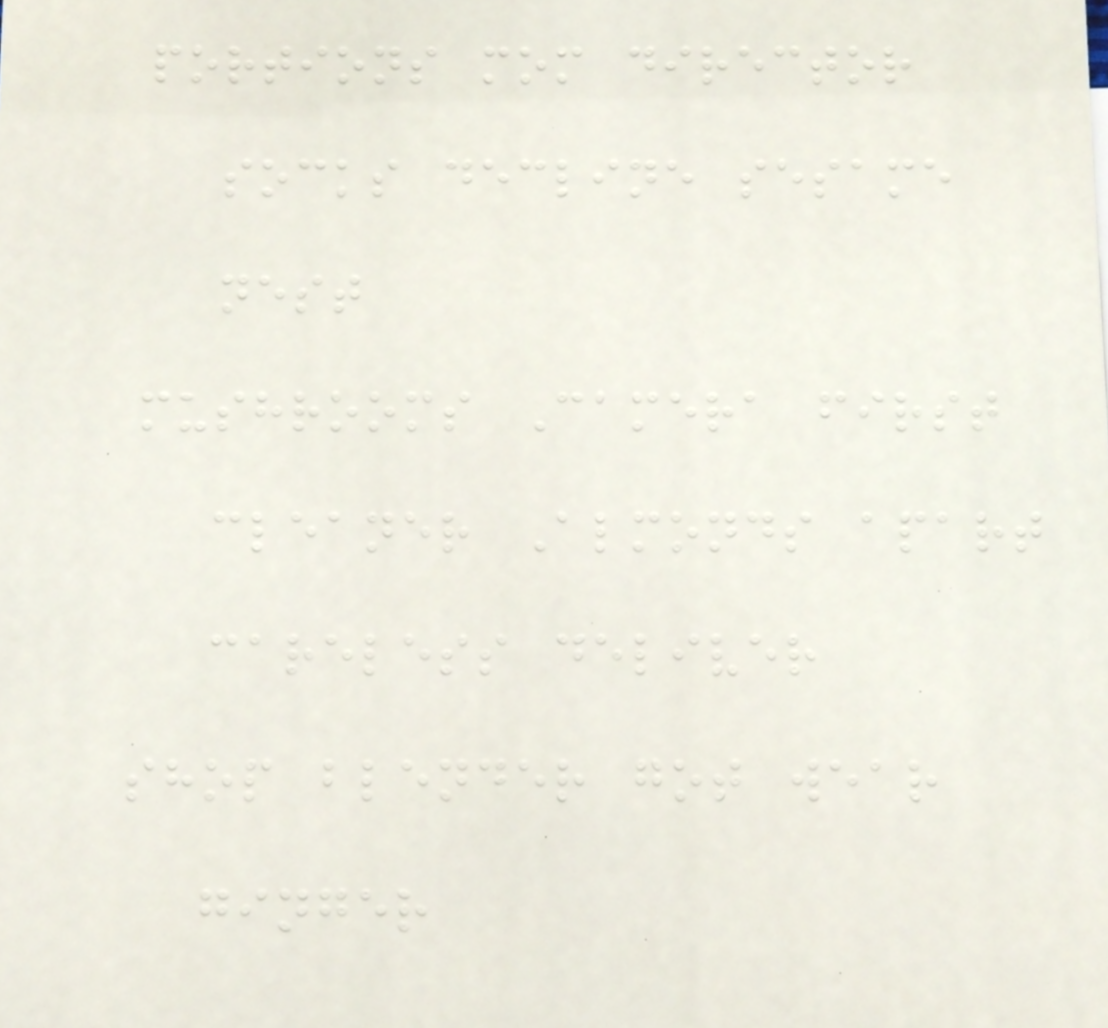portions mom director
socks decline sesame
nest
mushrooms Camera first
cleaner Almonds apart
careless deliver
shop blender got wear
ginger
